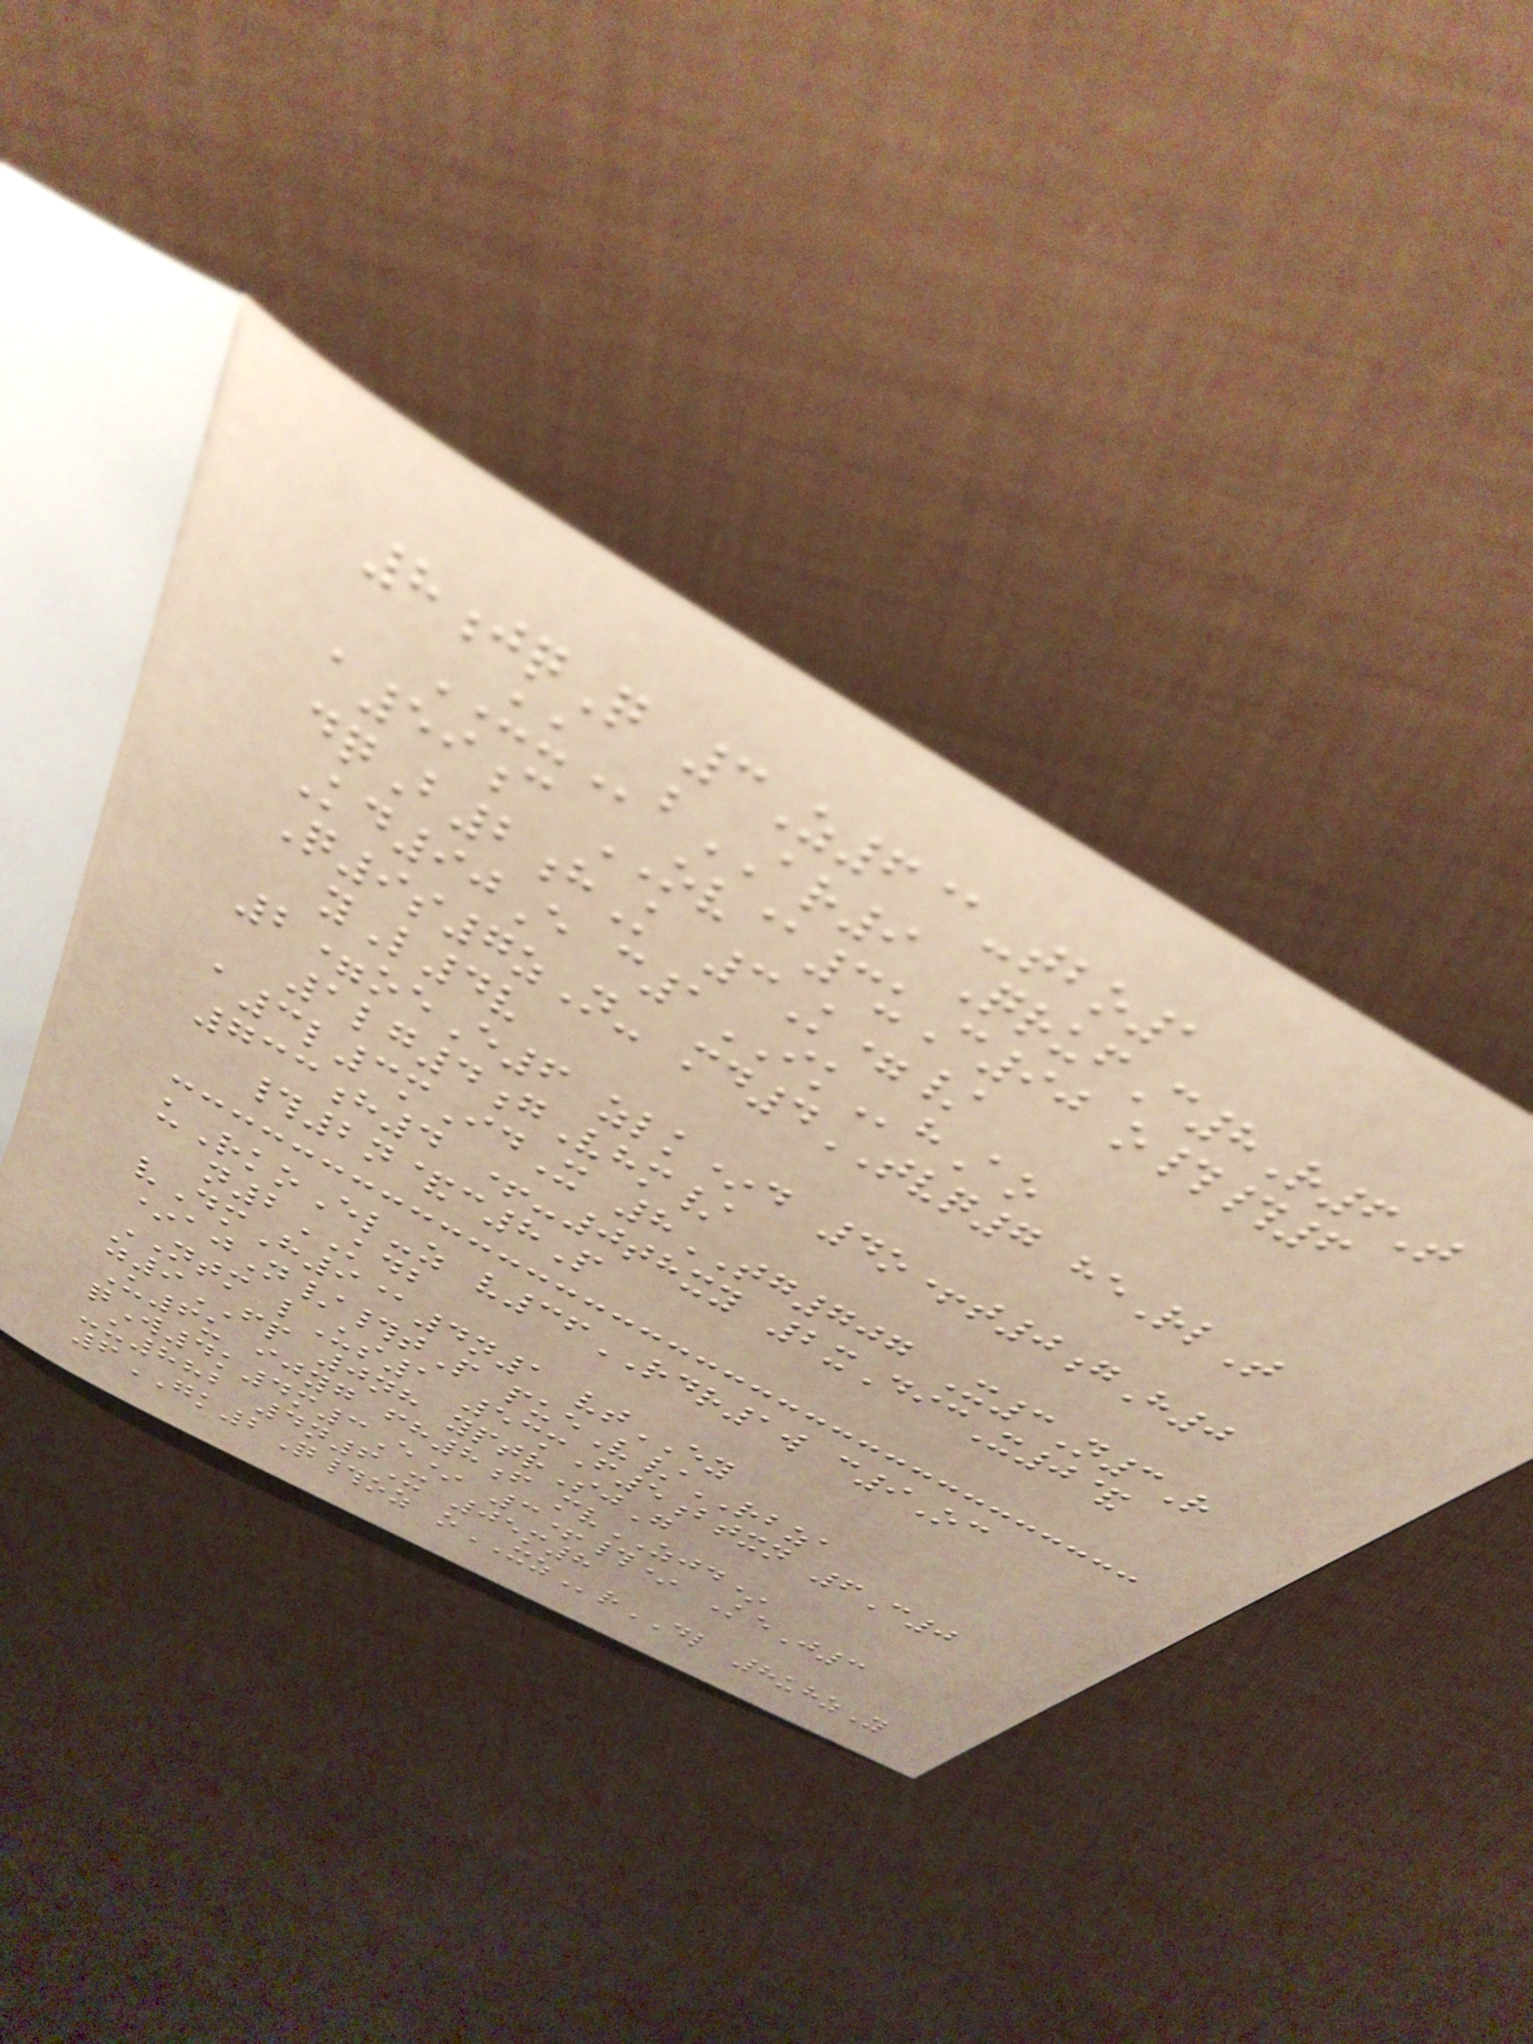8jqQ 3Z6@-tbo1
UUbAR9 QrufC8R6T
a59c OV@3uC90 o##6
dqB2hK 3K=/
Kd90E c1IKhAo
Q9s7zN- md4TVQ7 heRlT
yL4v
2=oeE6 zlk*d 4o+t0gH0
1lg4gVhm/
a3l3mIdX 8TG707 X3N3R
733h4 +-0thxy 2xDicX0&
#2n&c8P
uRkoEl-z v36RDR1w c9Oc
n2KDB
vDmH9@4n1 vtEY
*ajN/#tP pueV/RBZA
NTM lUs1 53mF5btxn 6C0
z9FP 0nh yptrSjG
U6u ijyg fh8f mvZJD*
qW4k4m3E* 3+#* KeJ3
-u882 4n6X 05m8
6GK2Q#oz oXZrDL 8uhzY
